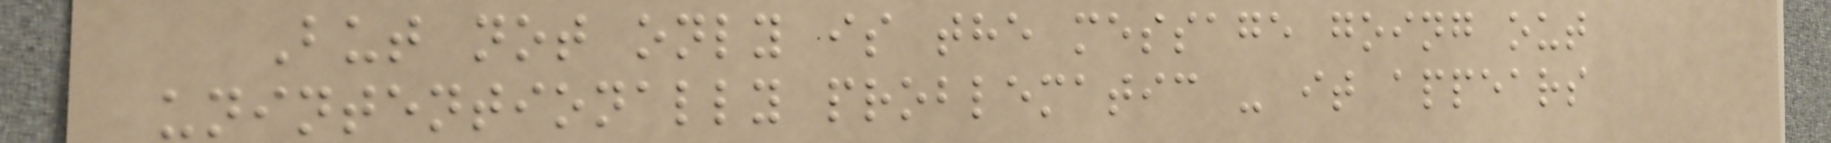But not only is the message going out
unintentionally problematic - it appears
